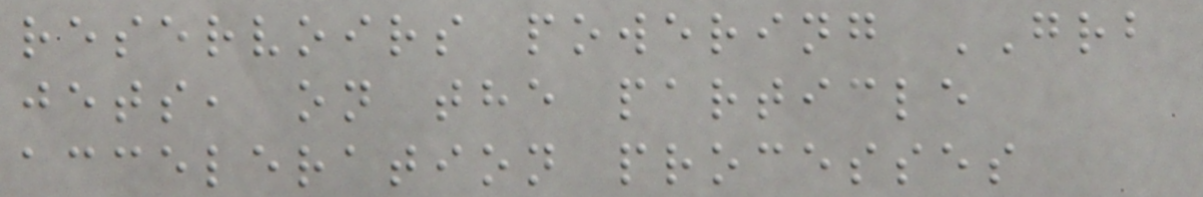reservoirs powering GRB
jets, on the particle
acceleration processes
